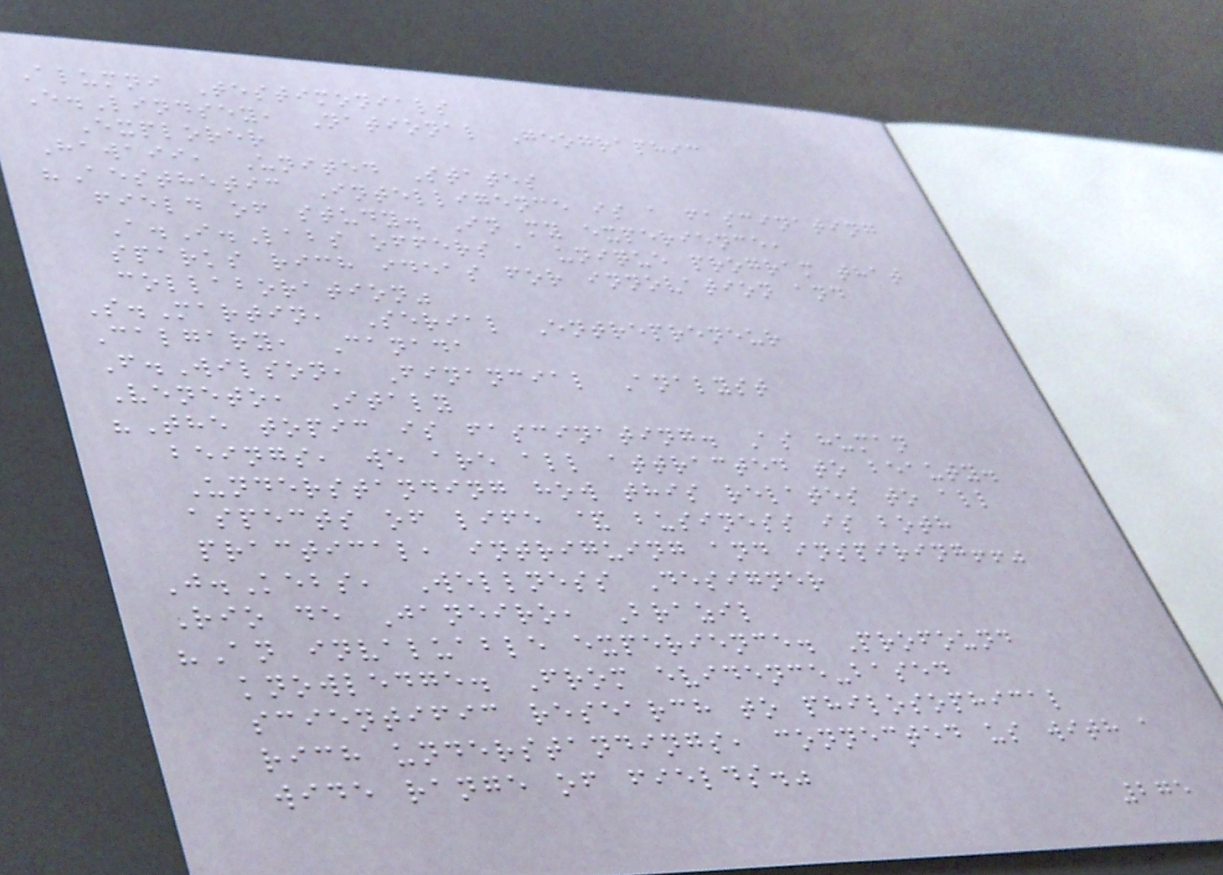Alumni Testimonials
E.Lindsey, National Geographic
Explorer
Hawaii, United States
"Aesthetic Intelligence is a fascinating
field of study. In my experience,
A.I.Labs offers a unique program that
sparks rich ideas for innovation and
collaboration"
S.Martin, Serial Entrepreneur
Calgary, Canada
F.Wilson, Financial Analyst
Veneto, Italy
"The topic is fascinating. As human
beings, we are all attracted to beauty.
Understanding how this relates to all
aspects of life & business is both
practical, intriguing and inspiring!!"
J.Kebs, Wellness Designer
Rio de Janeiro, Brazil
"An invaluable experience. Profound
knowledge. From evidence-based
scientific research to philosophical
rich understandings, connected us with a
wide range of fields."
275
